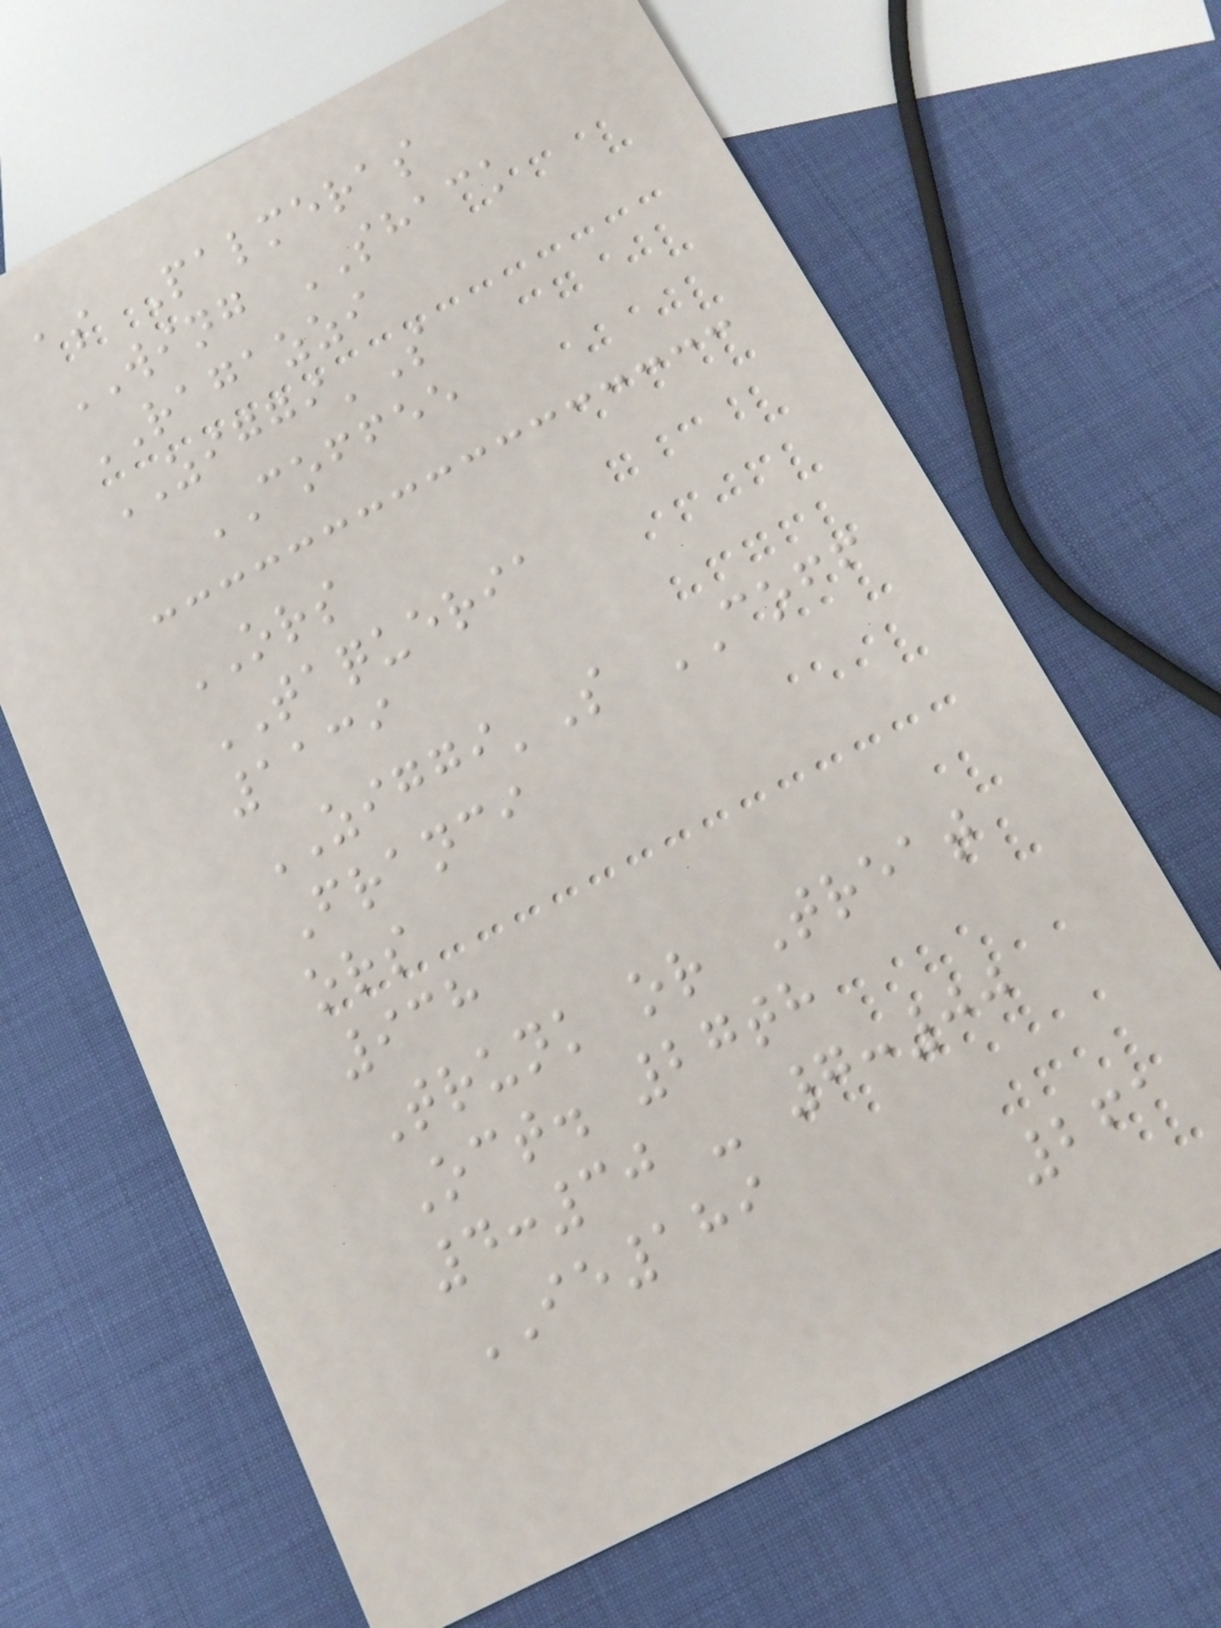as Palmeras
WING SHACK
RAGAZZI
ZIGGI'S
COFFEE
ORS
TAQUERIA
1139
ZIGGI'S COFF
Franci
ors
938
Trunk or Treat
Oct. 27th
4:30 - 7:00
IE189
261
